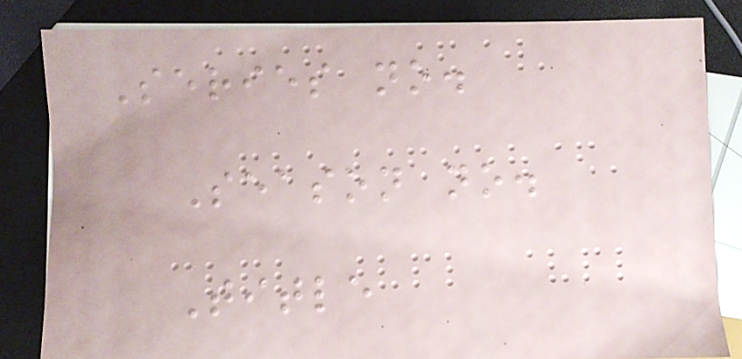Series no.
Season no.
Title
